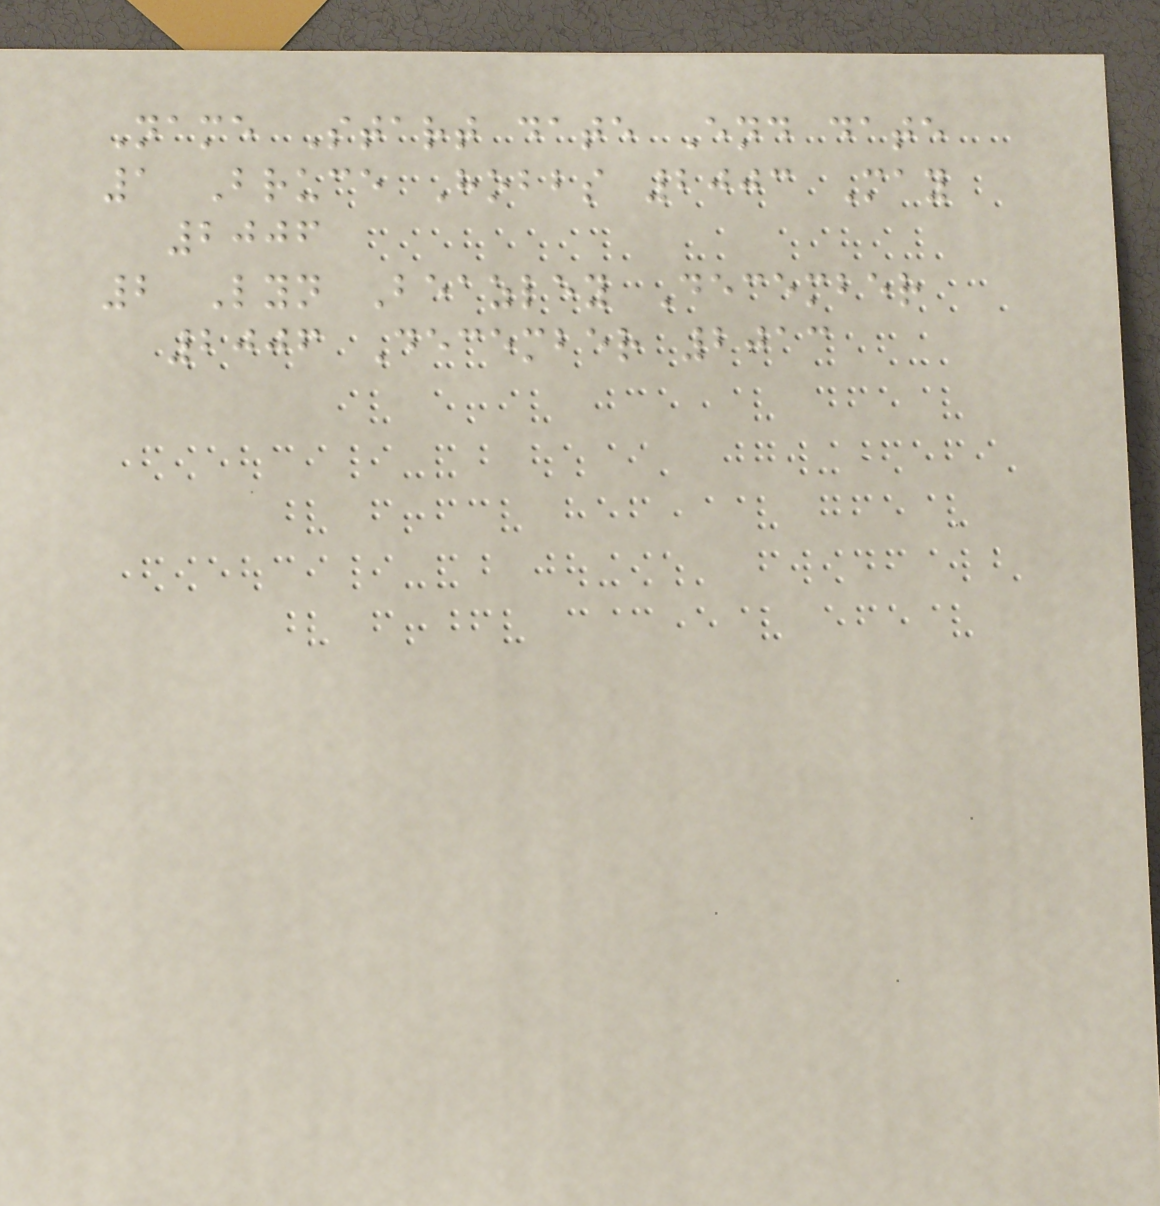Name Start date End date
1 Bruce Hobbs 2003 May
2006
2 Lyn Beazley December
2006 December 2013
